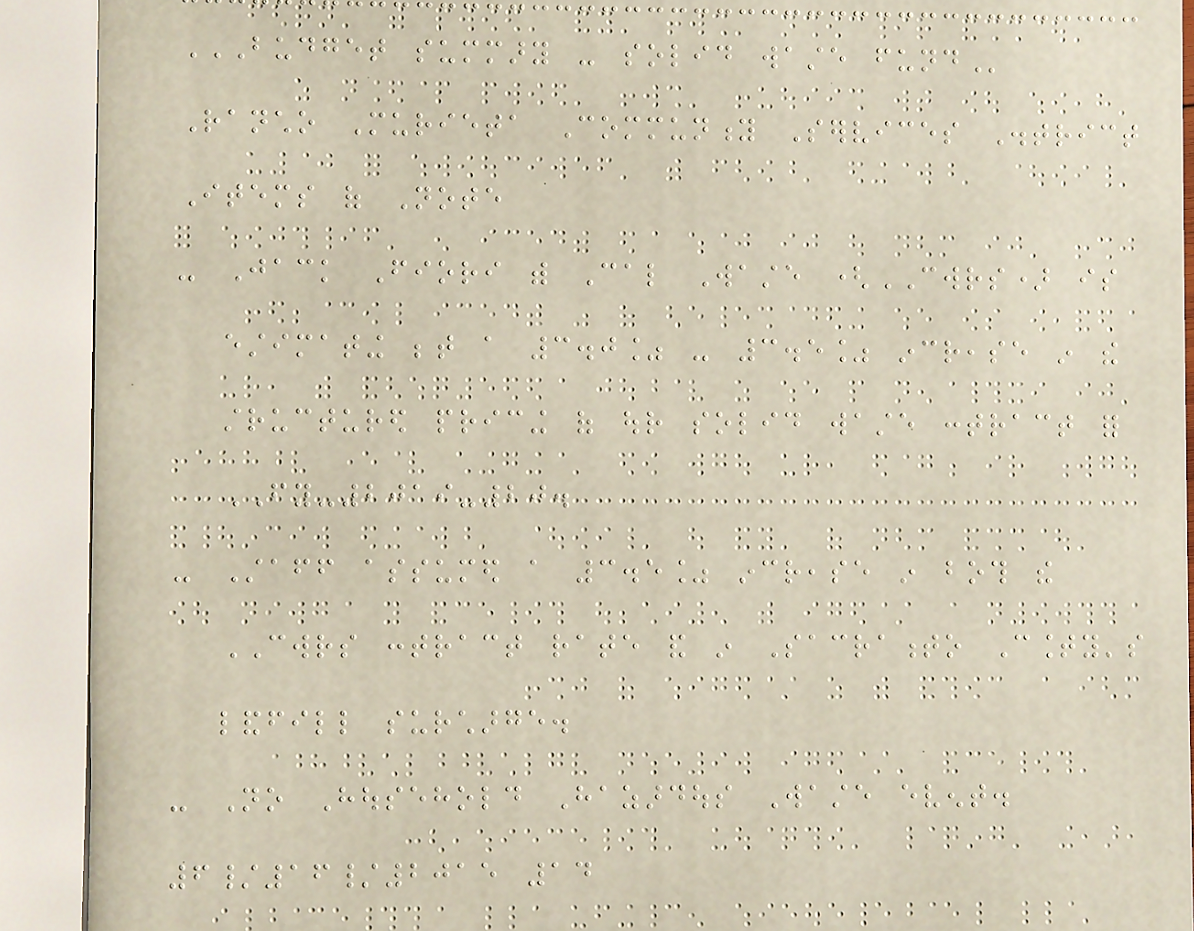BUDGET SUMMARY - SOLID WASTE FUND
Rancho Murieta Community Services District
Items of Note
- Jack Fiori with Cal Waste (CWRS) is
estimating between a 3.0% - 3.5% increase in the
structured pricing of our solid waste contract for
FY-2019-20.
- Staff assumed a 3.5% increase in both the
CWRS contract rate and in Sacramento County's
landfill surcharge.
- No Household Hazardous Waste event.
6/16/2015 14
